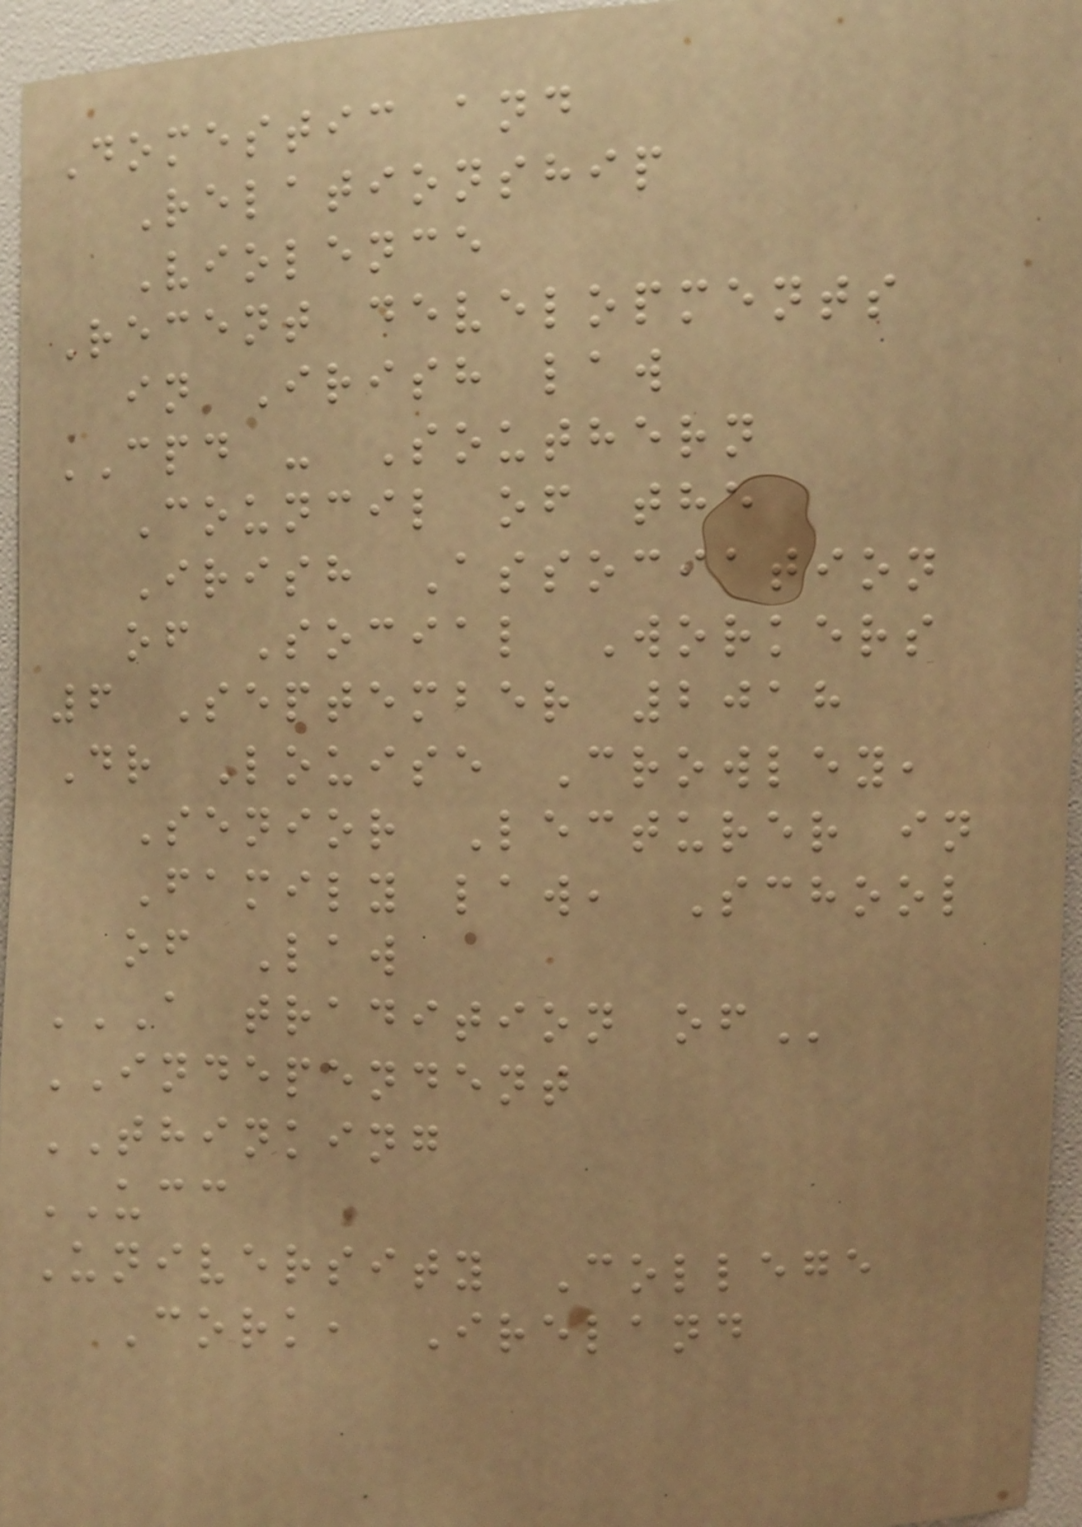Domestic and
Relationship
Violence
Recent developments
in Irish law
CPD - Southern
Council of the
Irish Association
of Social Workers
6 September 2018
Dr Louise Crowley,
Senior Lecturer in
Family law, School
of Law
A TRADITION OF
INDEPENDENT
THINKING
UCC
University College
Cork, Ireland
